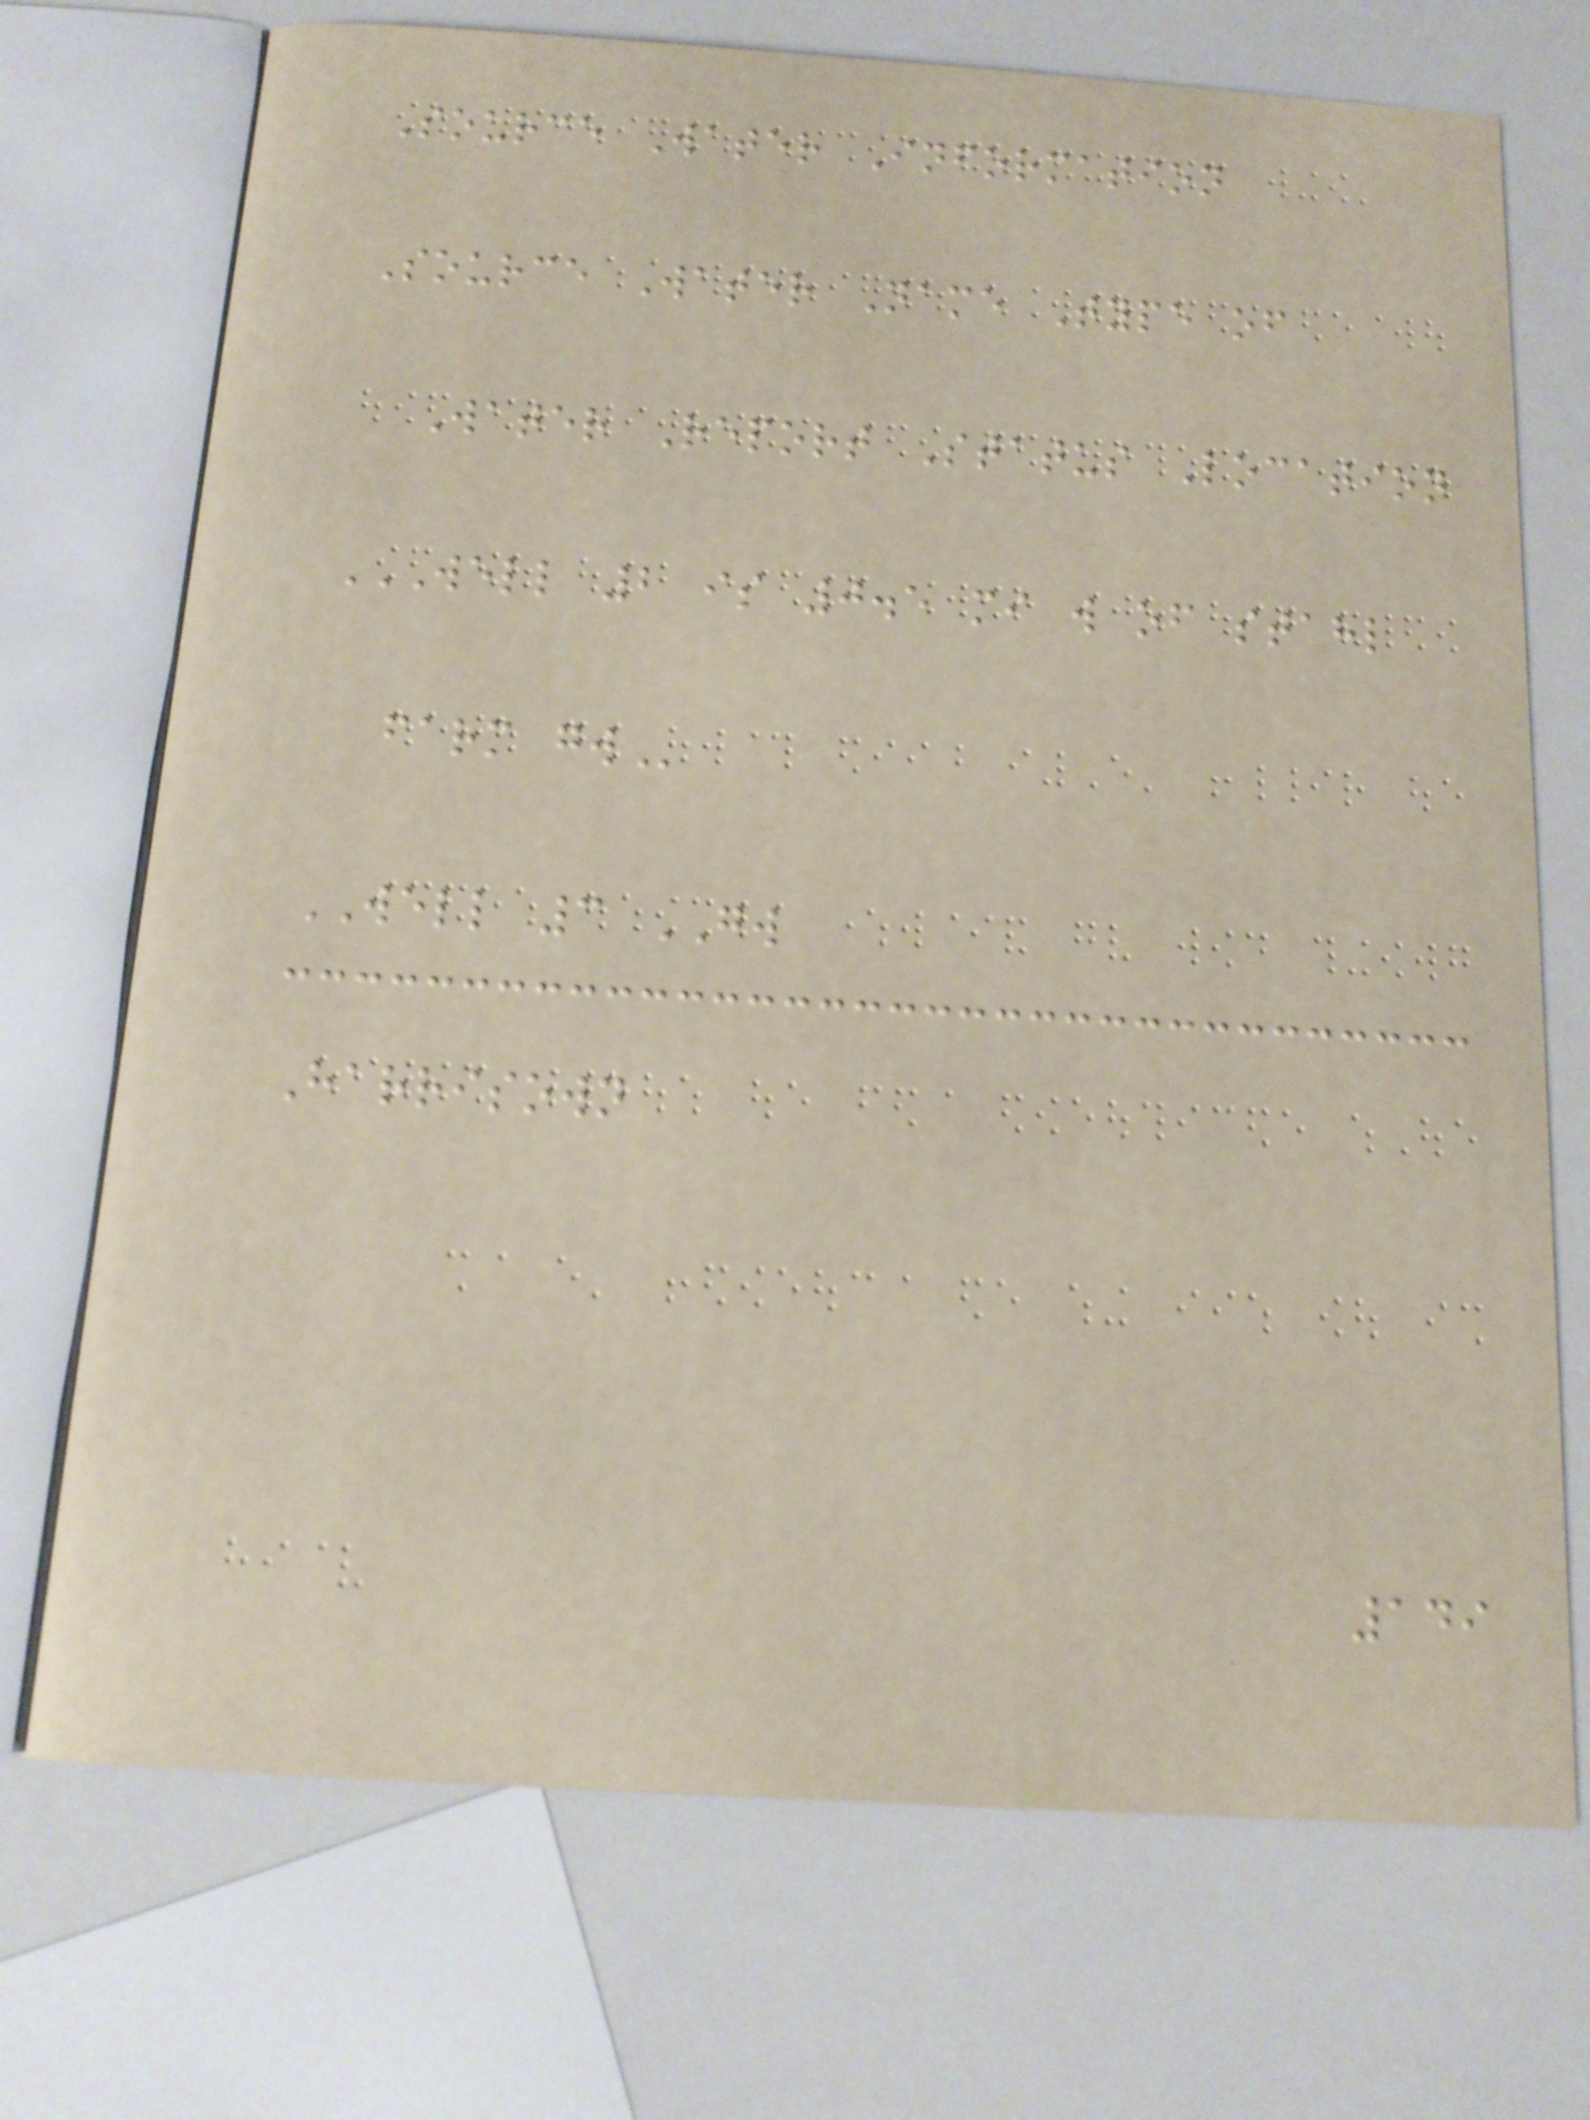Source Water Information
Source Water Name Type of
Water Report Status Location
WELL 2 IS 0.5 MI W OF STAHL
FARM GW
WELL 3 GW
Harrisown
149
